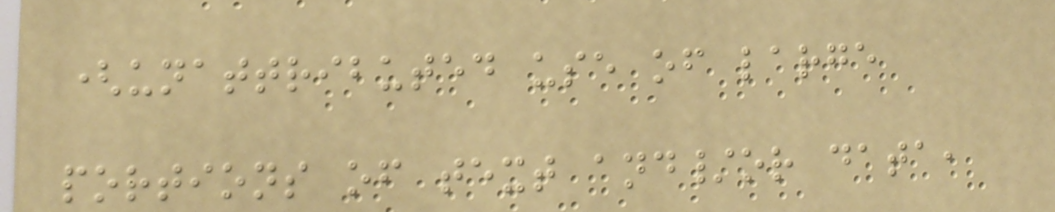(unattributed use of large
portions of text and/or data,
